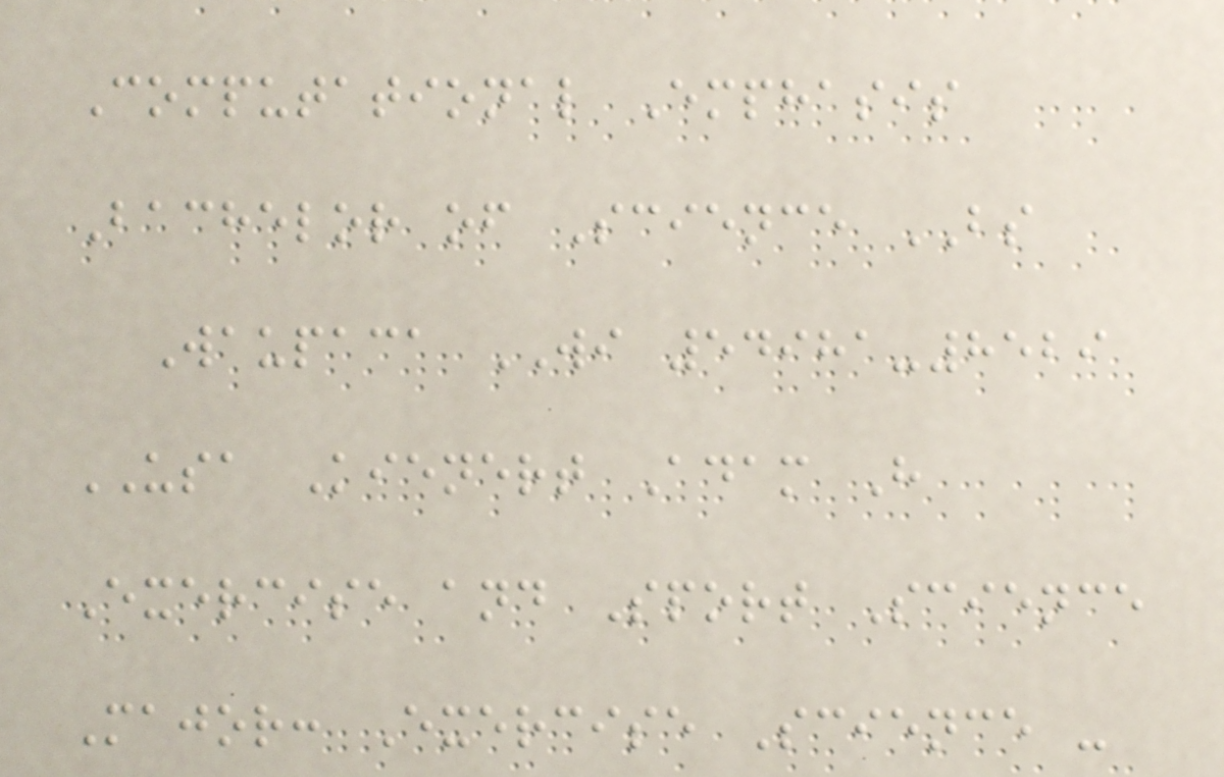Computational Emphasis
Bachelor of Science BS
Waupaca WI 54981-8529
USA Kienert Adam H
Exercise and Sport Science
Major: Exercise Science -
